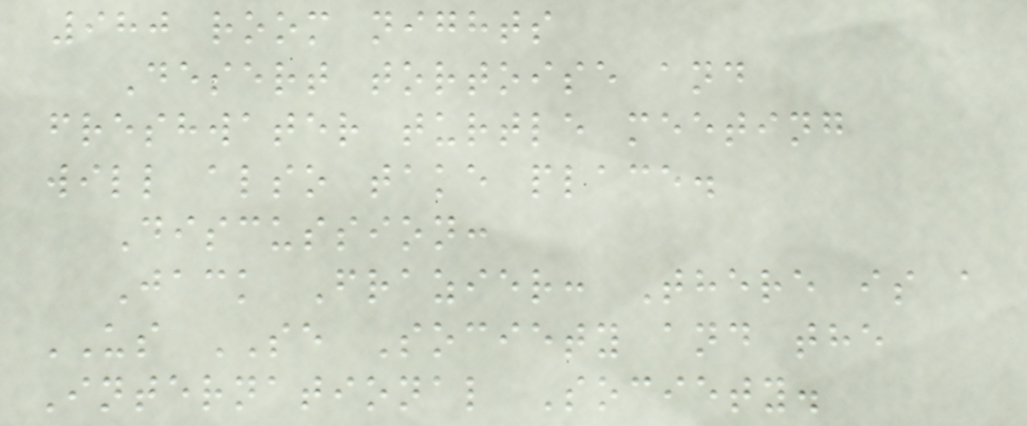980 room nights
Desert tortoise and
freshwater turtle meeting
will also take place.
Discussion:
Jack Frazier: There is a
US SE Society and the
International Society.
